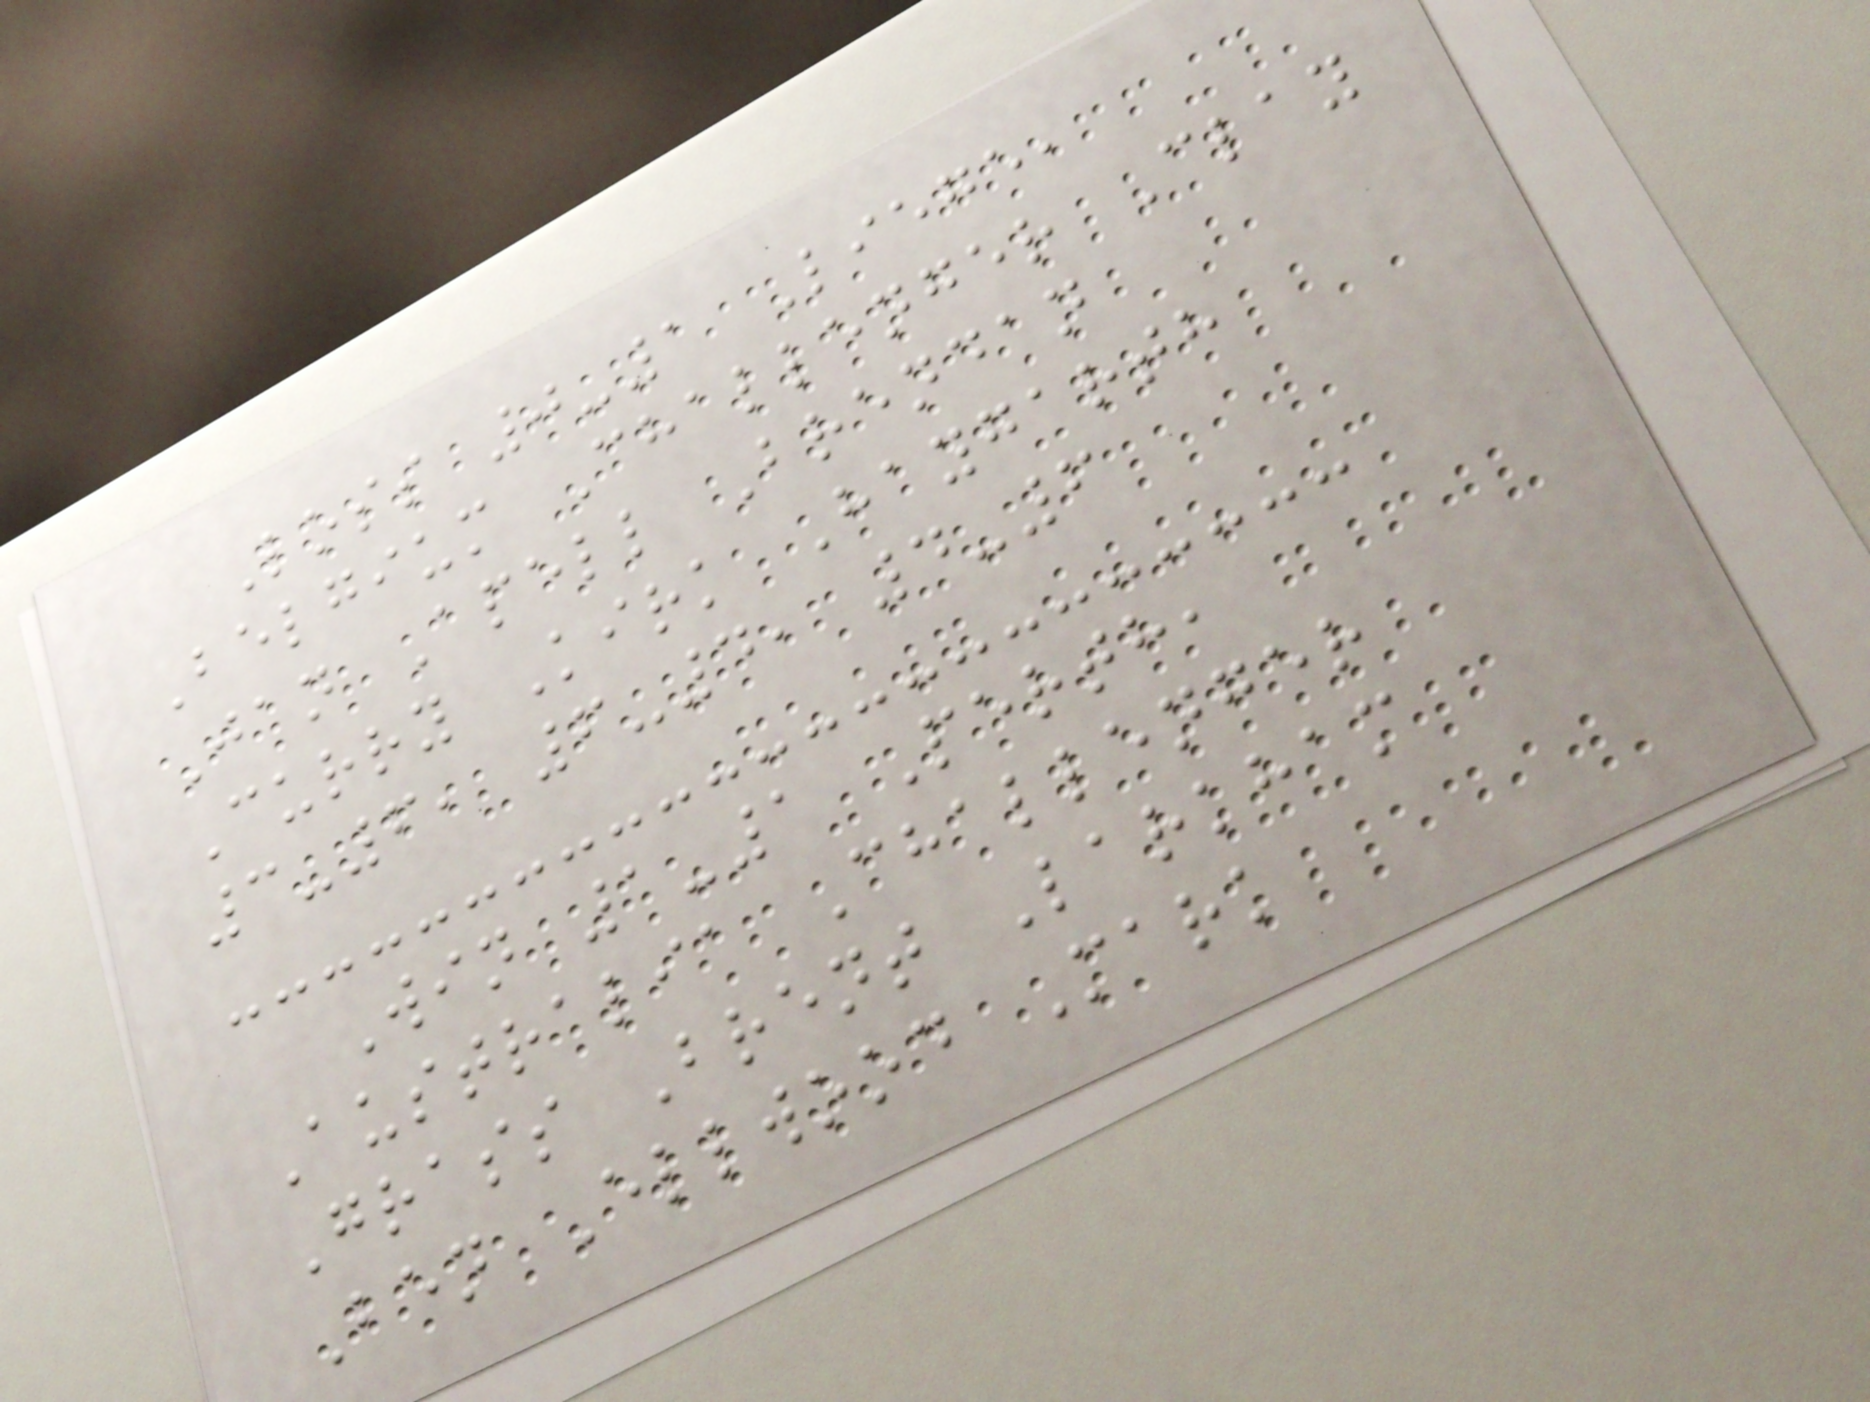Loss 0-1 Liege,
Belgium Challenger Clay
Jan Apell Brendan
Curry Kirk Haygarth
3-6, 6-4, 4-6
Win 1-1 Perth,
Australia Challenger
Grass Brent Larkham
Ben Ellwood Mark
